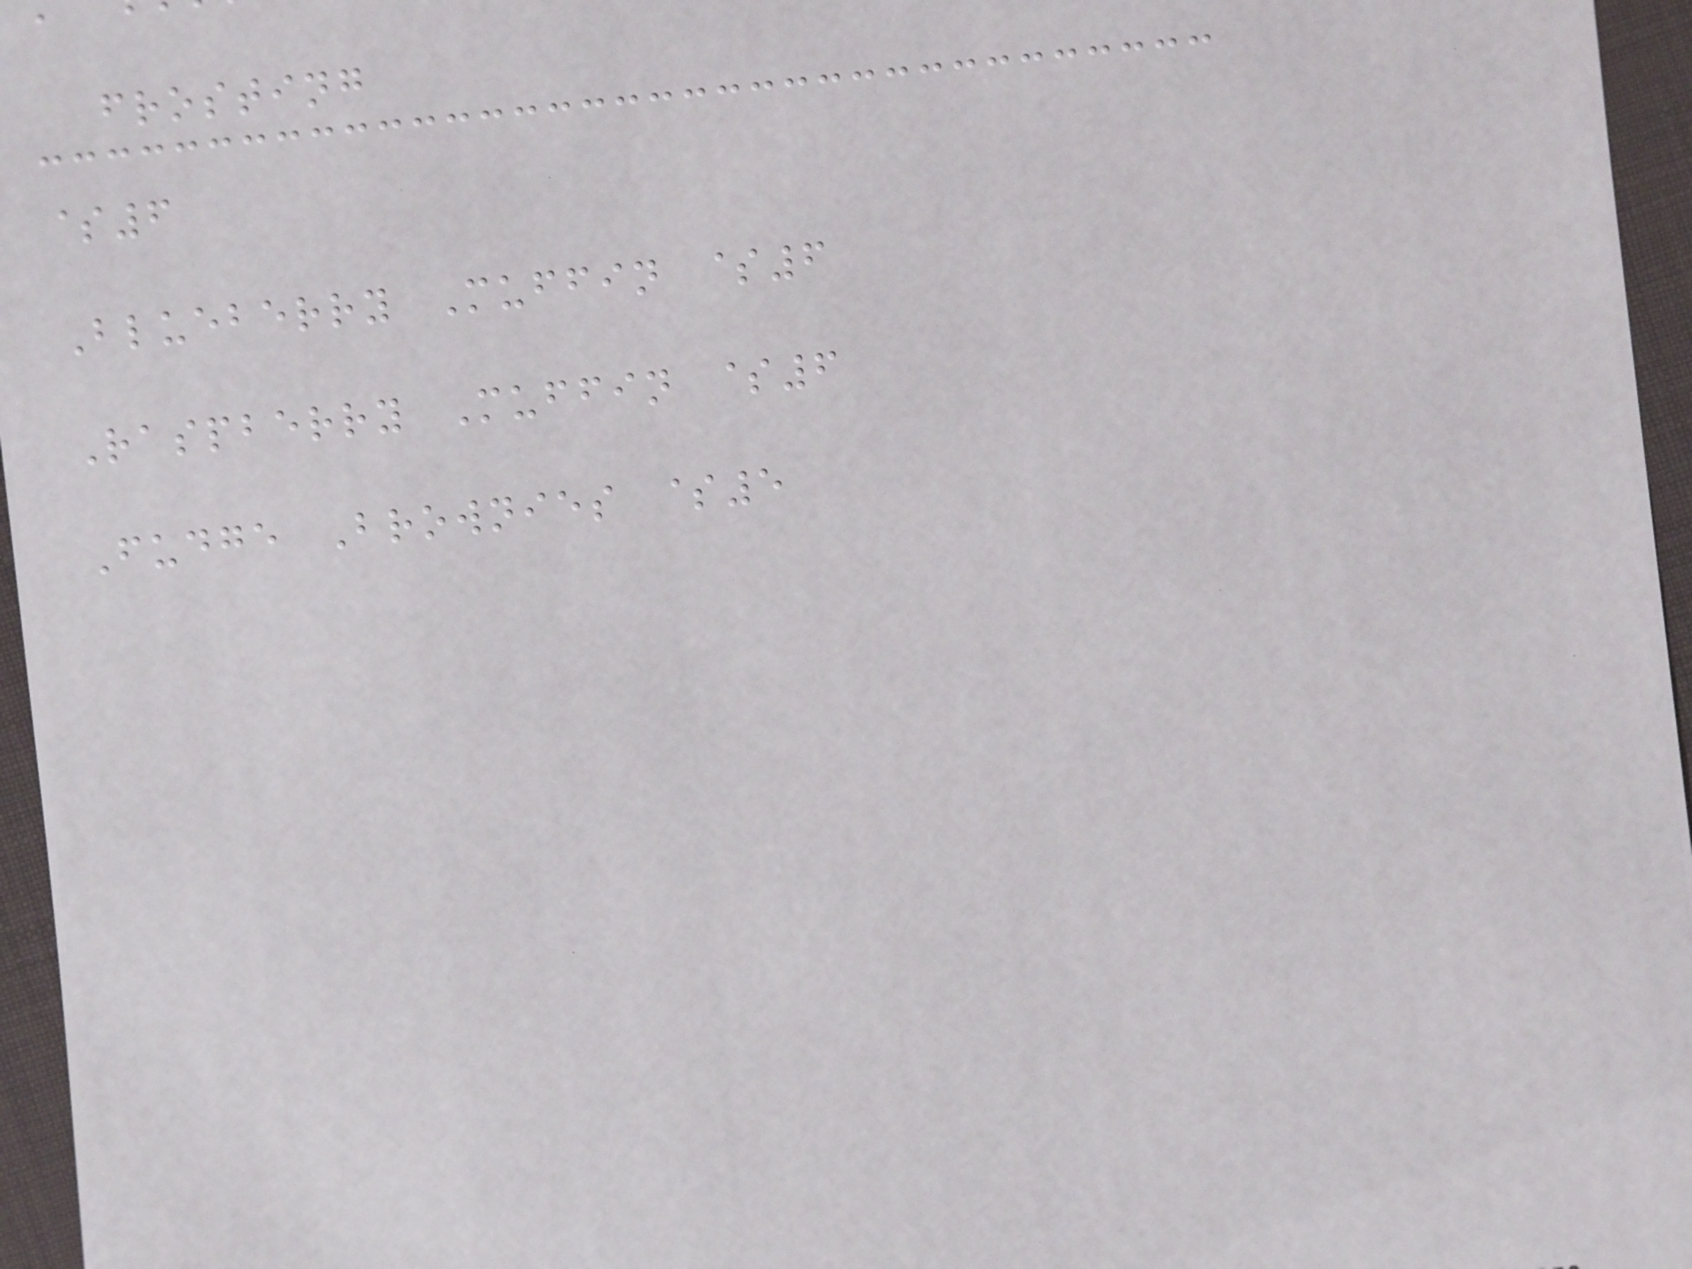frosting
$6
Blueberry Muffin $6
Raspberry Muffin $6
Fudge Brownies $5
